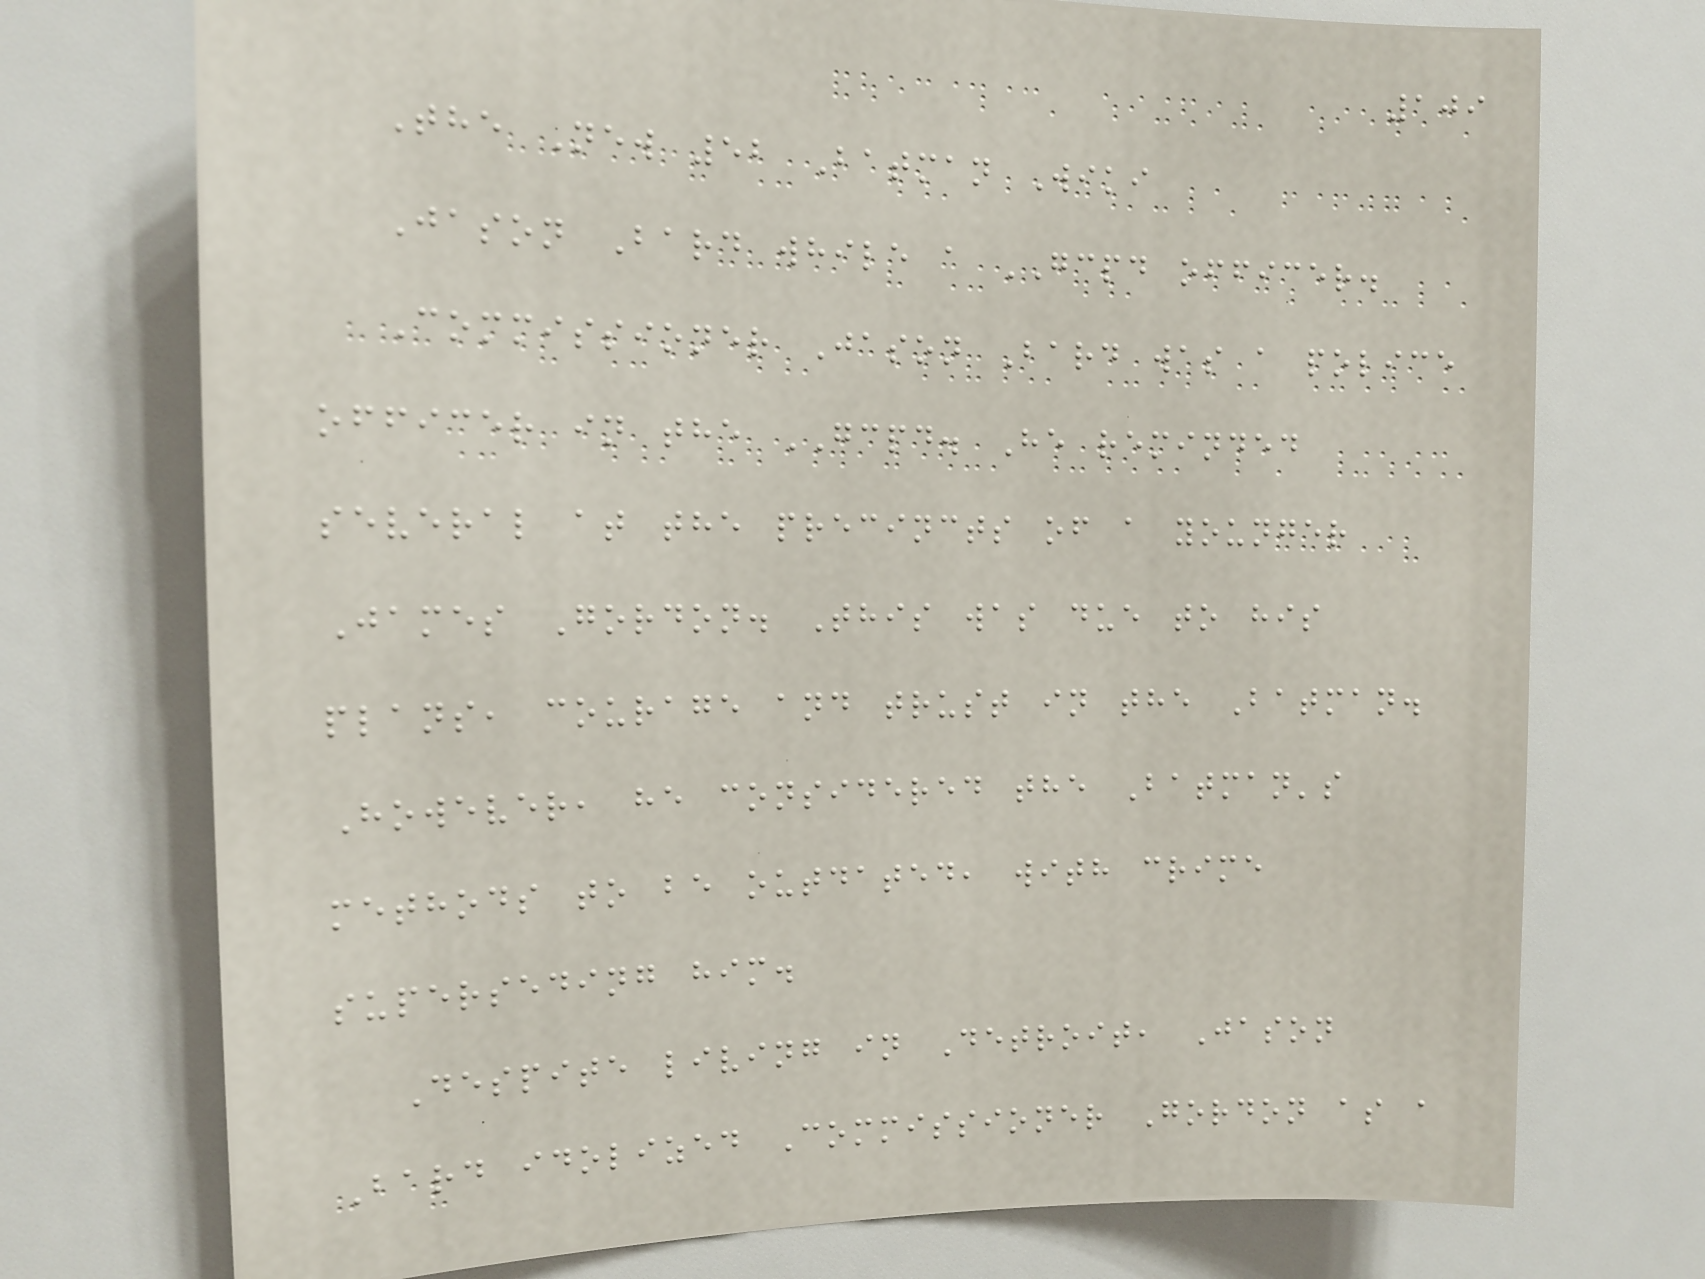109
The New 52 Batman Wiki
Jason Bard while a GCPD officer.
Commissioner Jason Bard was a police
officer in the GCPD. He reminded
several at the precincts of a younger
James Gordon. This was due to his
plans, courage and trust in the Batman.
However, he considered the Batman's
methods to be outdated, with crime
superseding him.
Despite living in Detroit, Jason
Bard idolized Commissioner Gordon as a
